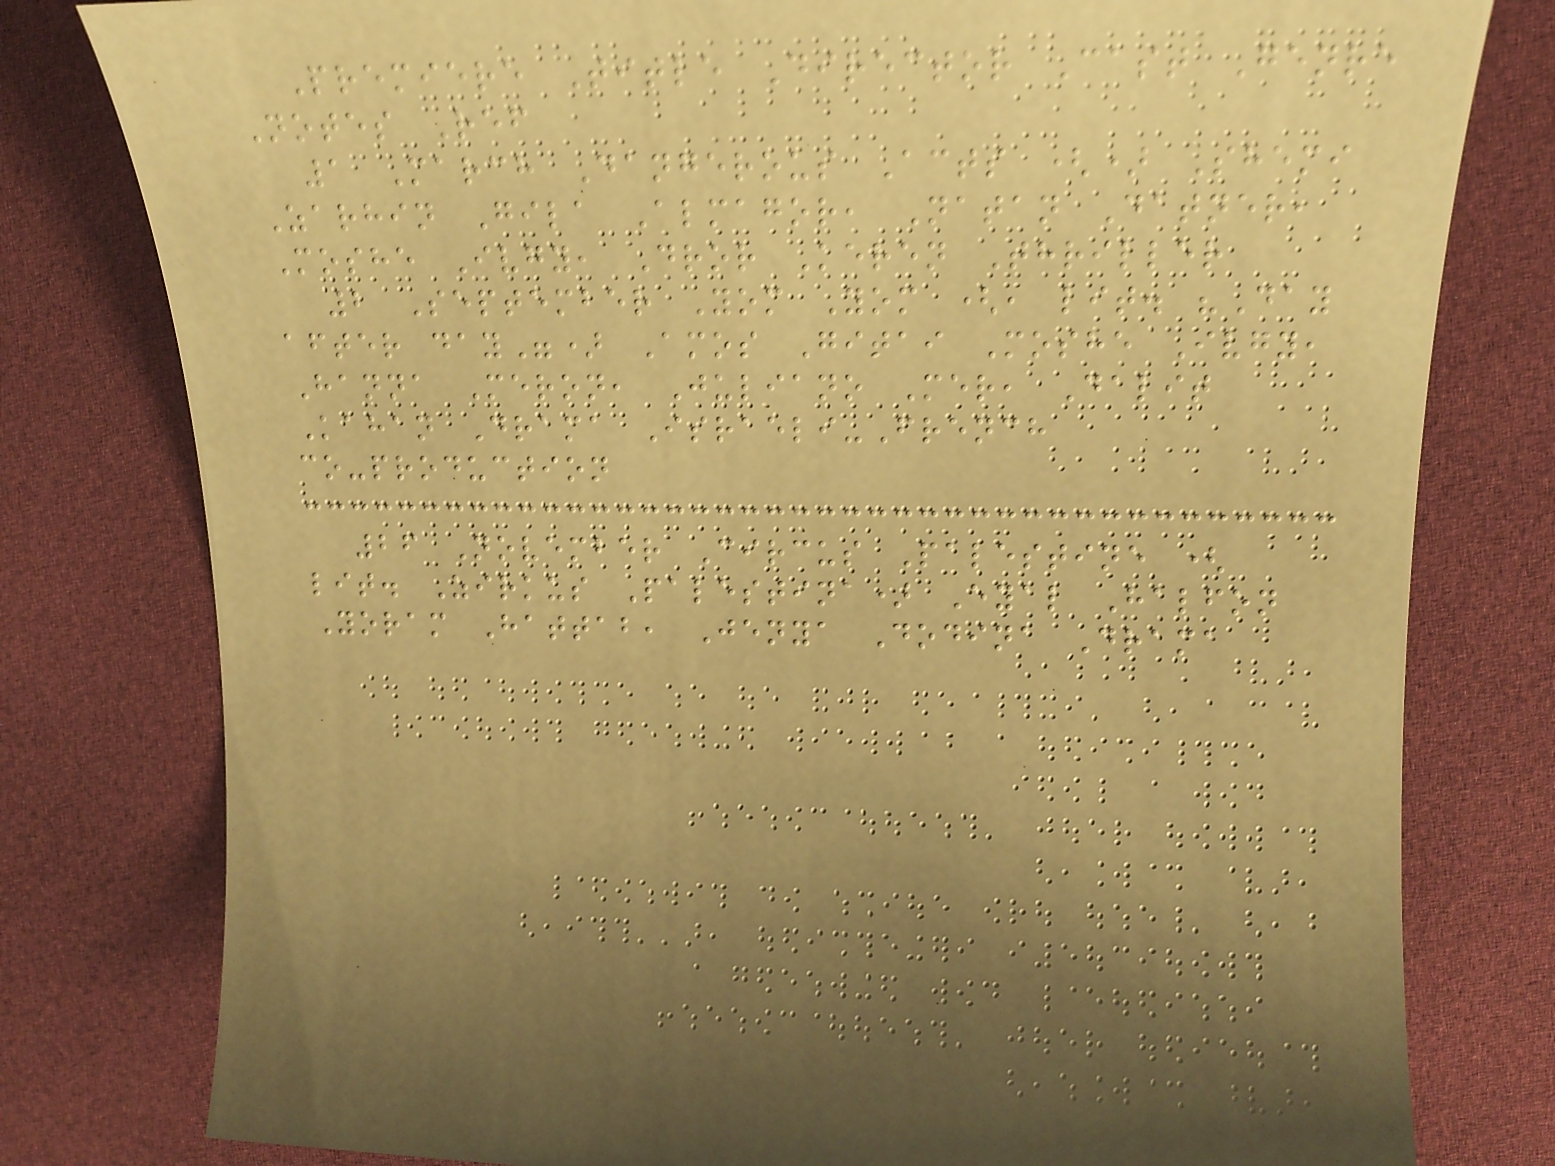Premiere Title Director Cast Genre
Notes Ref
1 March Dangerous Acts () Shemi
Zarhin Gila Almagor, Natan Datner,
Moshe Ivgy, Dror Keren Thriller
2 September Yom Yom (, lit. "Day
after day") Amos Gitai Moshe Ivgy,
Hanna Meron, Juliano Mer, Dalit
Kahan Drama Israeli-French
co-production
26 November Circus Palestine (
lit. Zirkus Palestina) Eyal Halfon
Yoram Hattab, Jenya Dodina Drama
